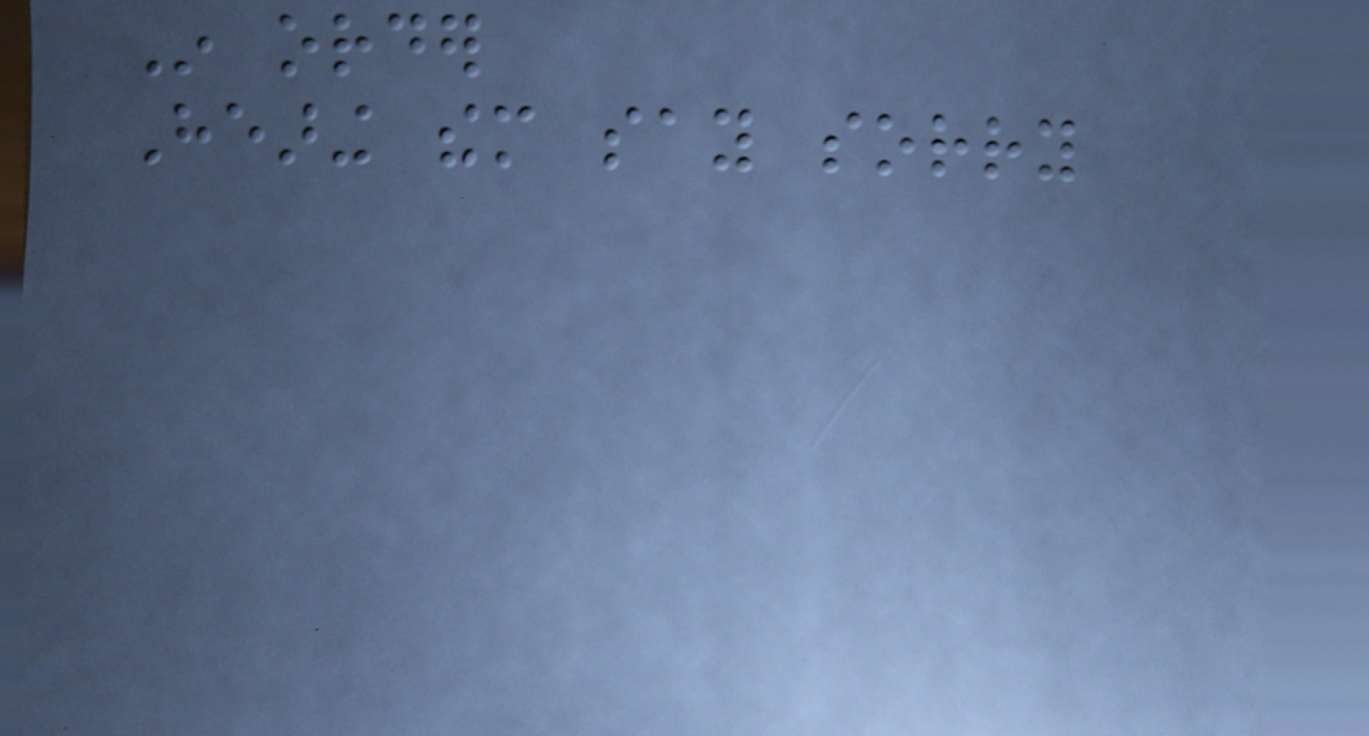In order
Hearing them say sorry
